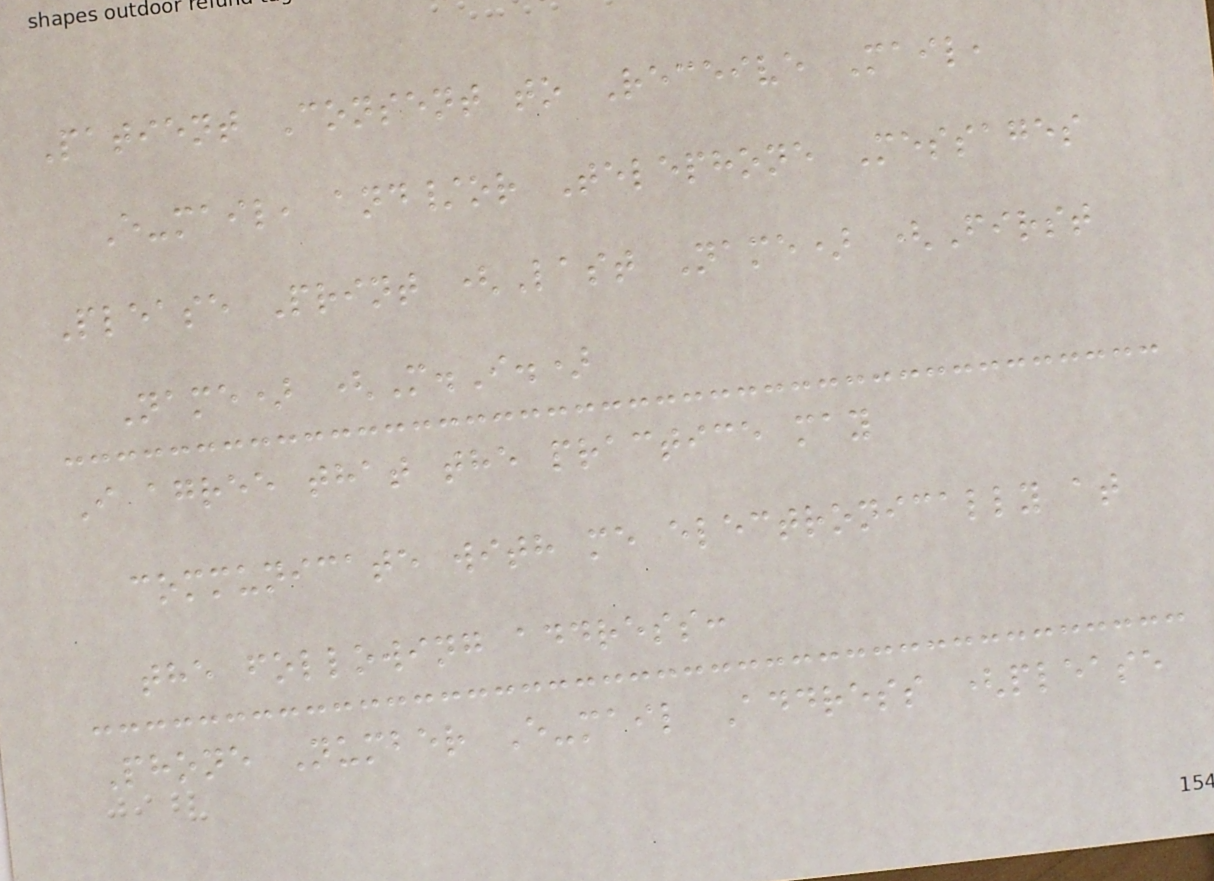Patient Consent to Receive Mail,
E-mail, and/or Telephone Messages
Please Print (Last Name) (First
Name) (M.I.)
I agree that the practice may
communicate with me electronically at
the following address:
Phone Number E-mail Address (please
